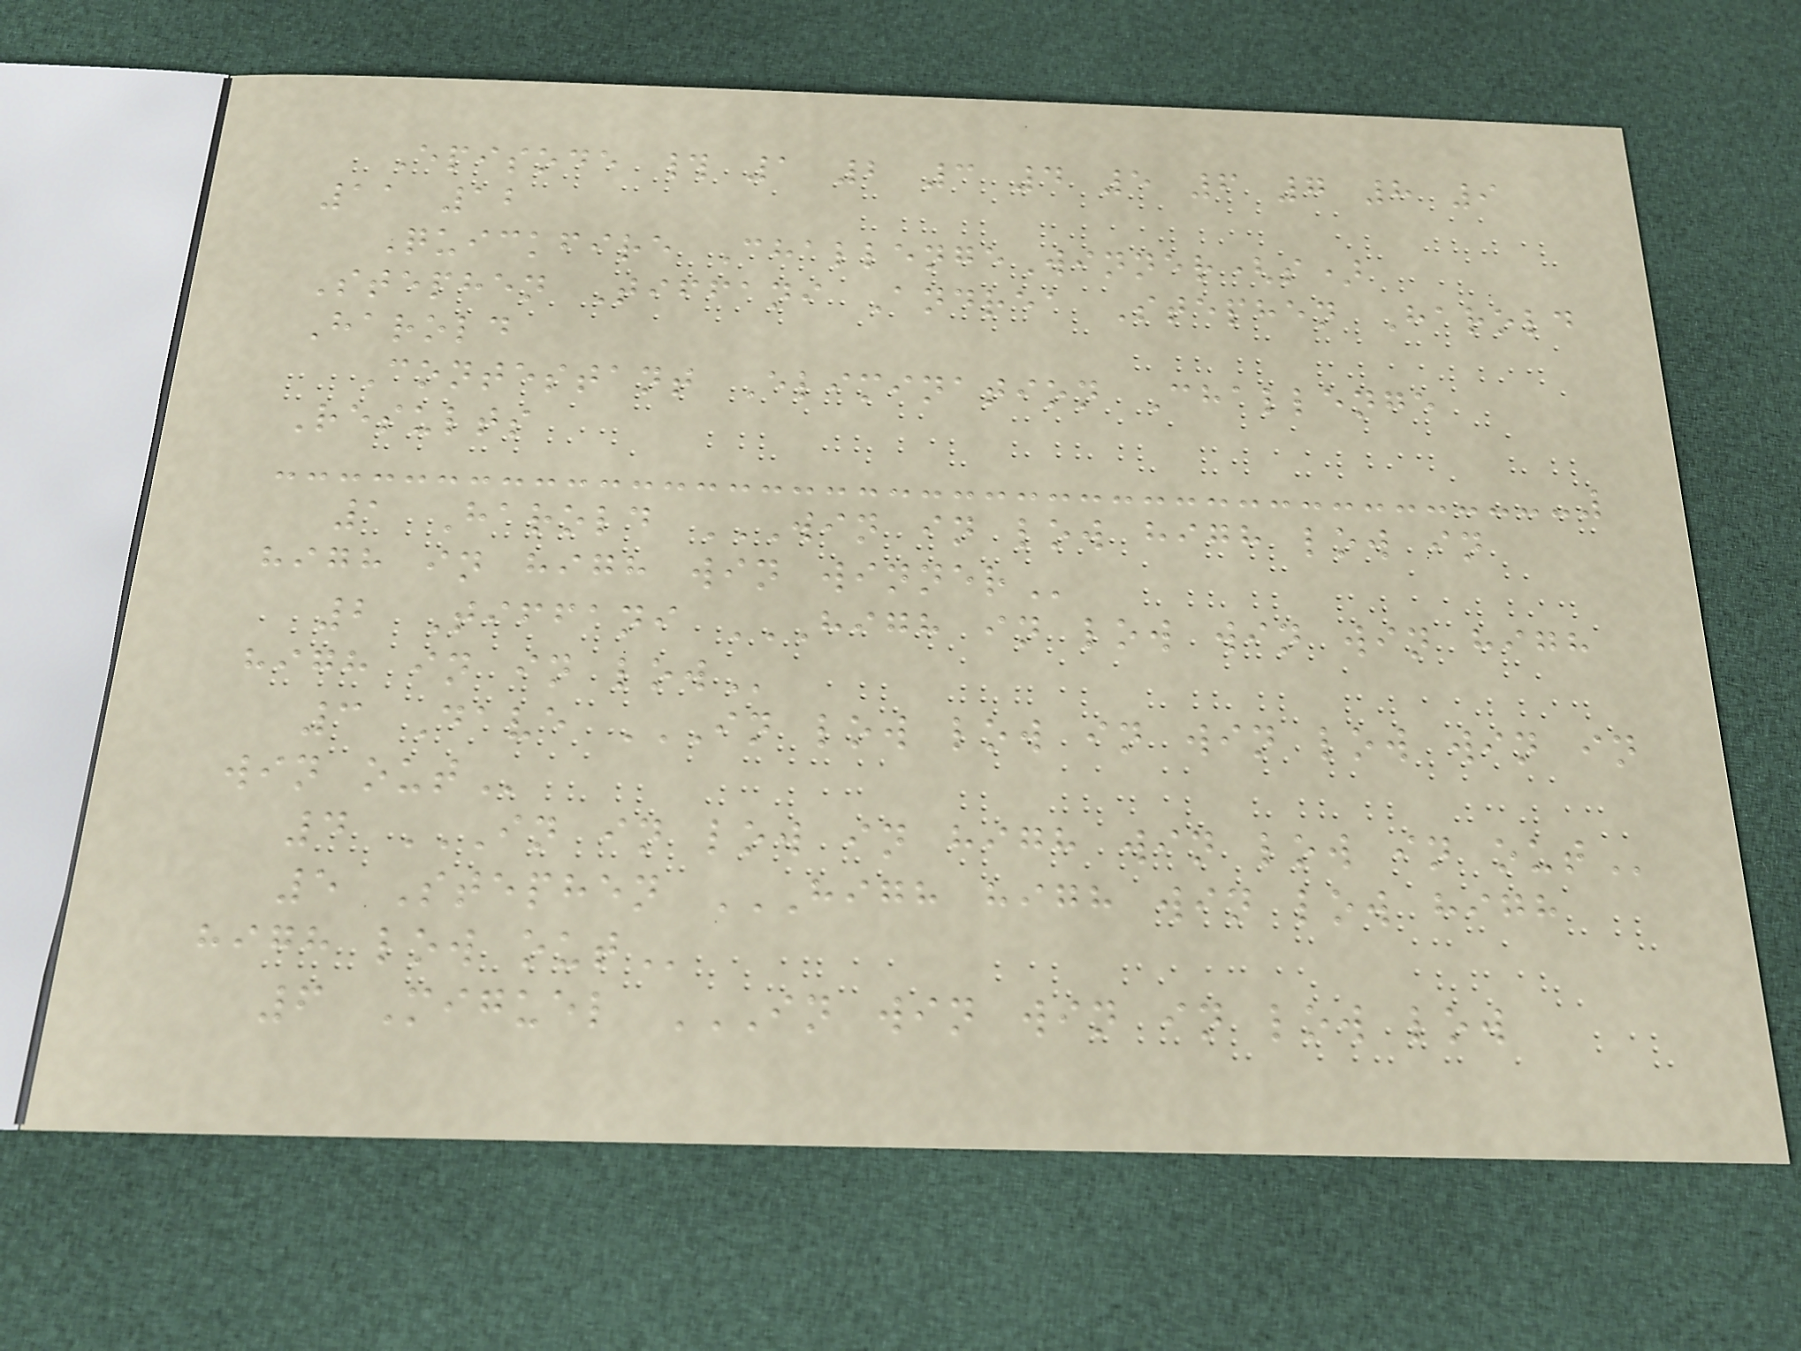Episode # 1 2 3 4 5 6 7 8 9
11 12
Quickfire ChallengeWinner(s)
Stephen Tiffani Andrea Stephen Harold
Harold
Contestant Elimination Challenge
Results
1 Harold WIN IN LOW HIGH LOW IN
HIGH IN HIGH WIN WINNER
2 Tiffani HIGH IN LOW WIN WIN HIGH
HIGH IN IN LOW
3 Dave IN LOW LOW IN WIN LOW WIN IN
WIN OUT
4 IN IN LOW IN HIGH WIN LOW IN OUT
5 Stephen HIGH HIGH WIN LOW HIGH
HIGH LOW OUT
6 Miguel IN WIN WIN IN LOW LOW
